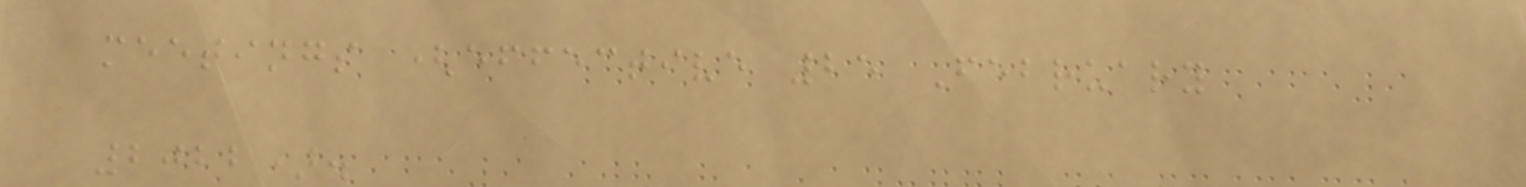meetings (effective 25 February
2022).
